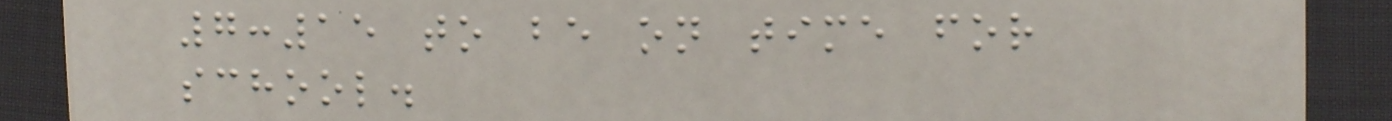7:15 to be on time for
school.
